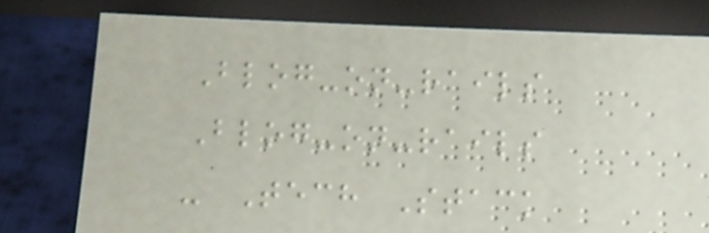Blog-on-rails
Blog-on-rails
- Tech Stack
